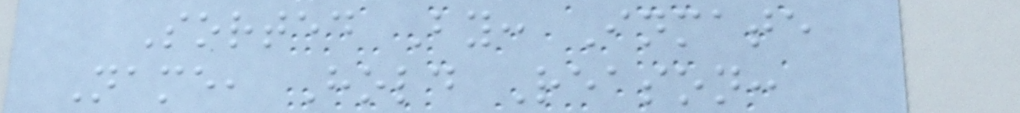Sorted By: Inmate
Name, Hold Reason:
